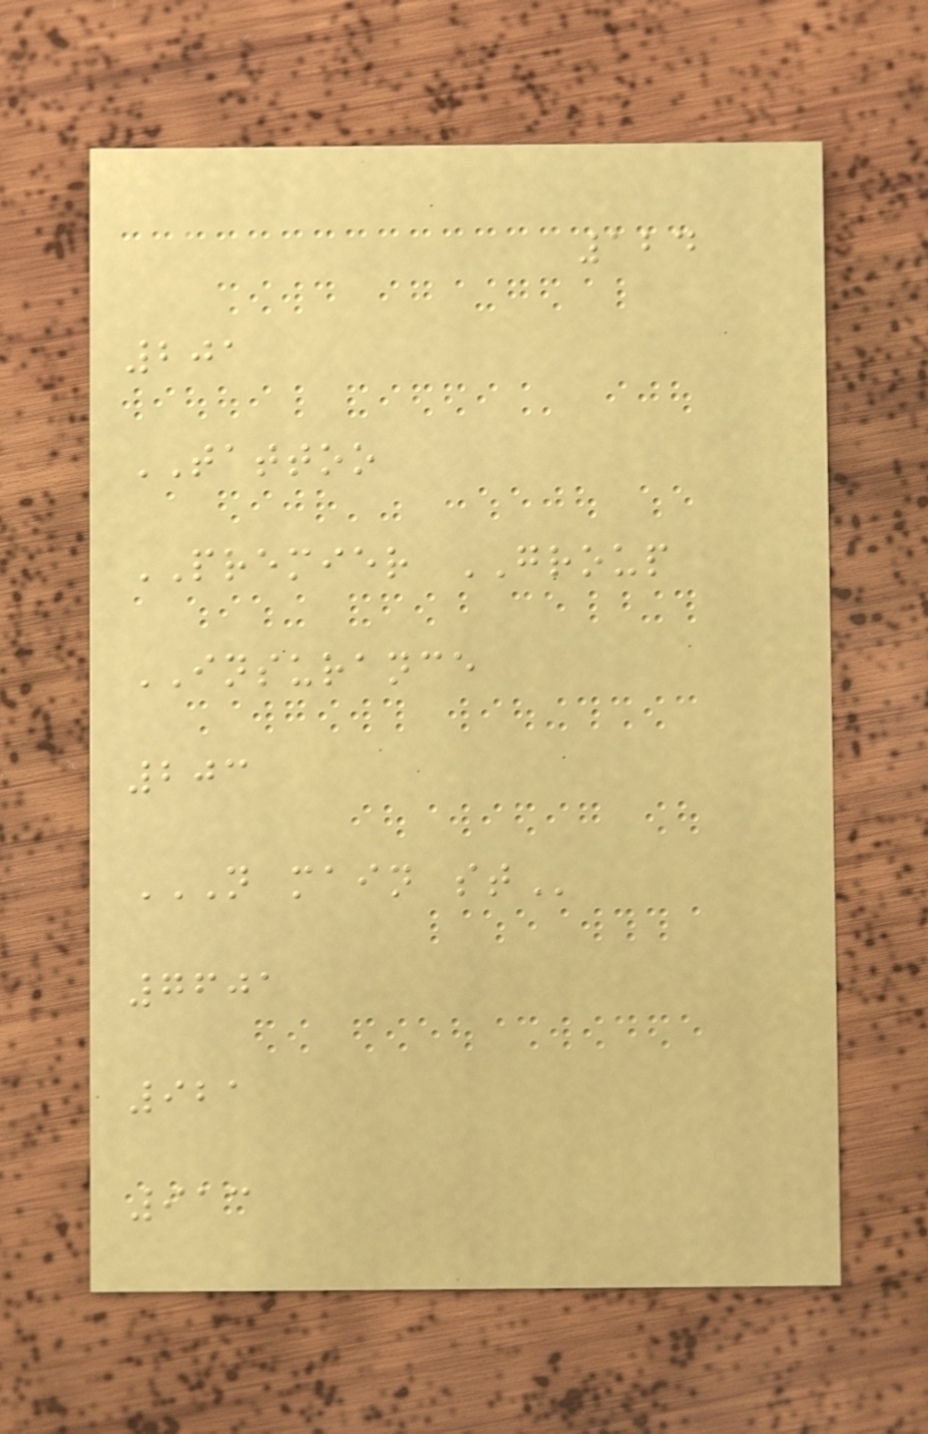124
201
TATTOO
PREMIER GROUP
INSURANCE
203
N MAIN ST
7601
921
913
